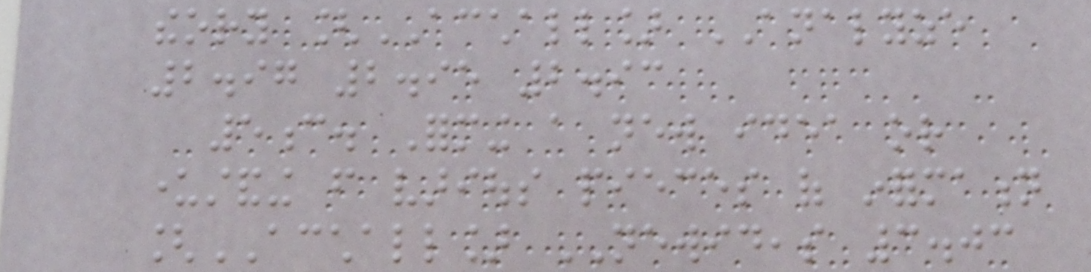theory [ACCHALL] ANALYZE
2.97 2.95 2.93
5c. Forming a new idea or
understanding from various pieces of information
[ACCHALL] NEWIDEAS 3.03
